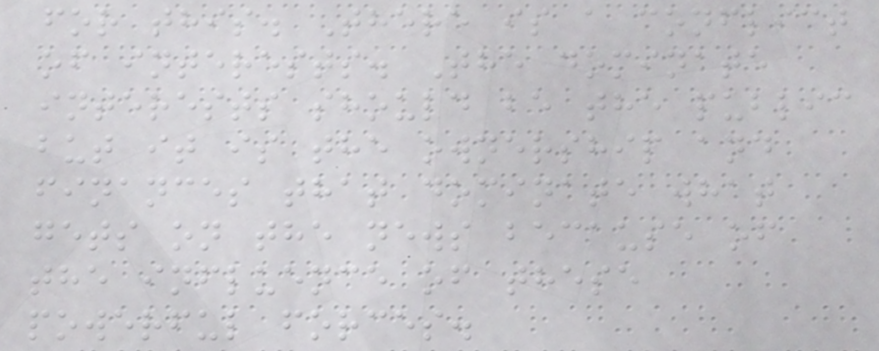for this. There is a conflict
of interests. The dominate
interests should be the public
but it is the ownership and
finances that dominate what
gets on the news because of
the influence of these
powerful forces.
